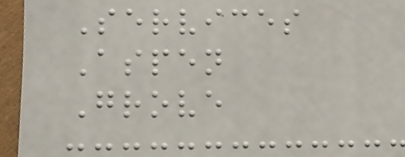Services
Aspen
Grove
